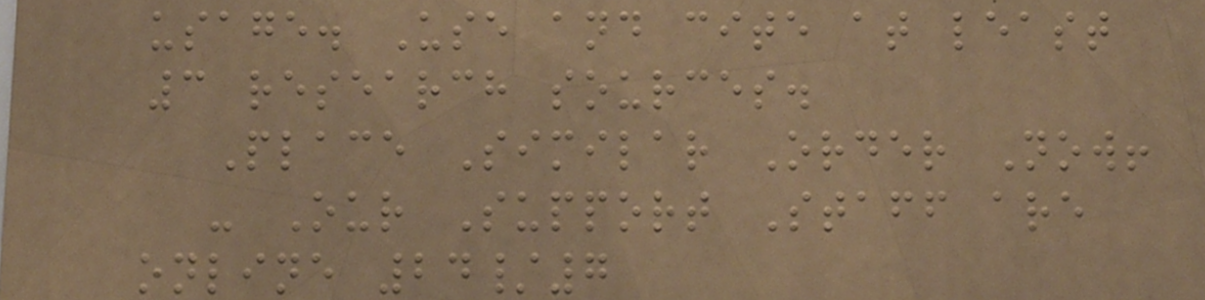usage. Use and cite at least
3 research sources.
Place Similar Order Now!
- Our Support Staff are
online 24/7
